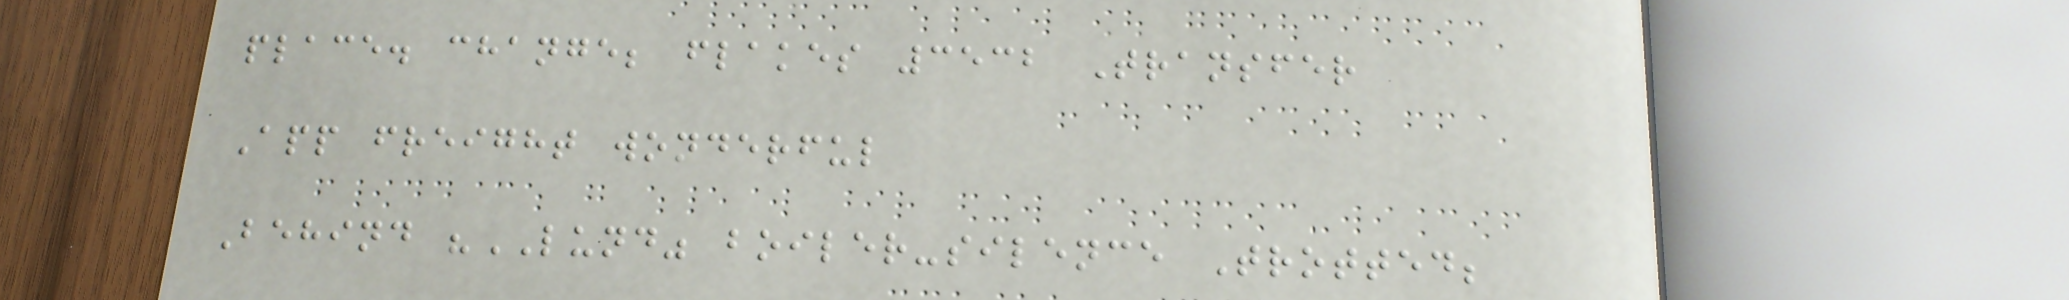place. change; flakes 3532 Transfer
App freight wonderful
Behind "LUND" boiler-silence Trotted;
